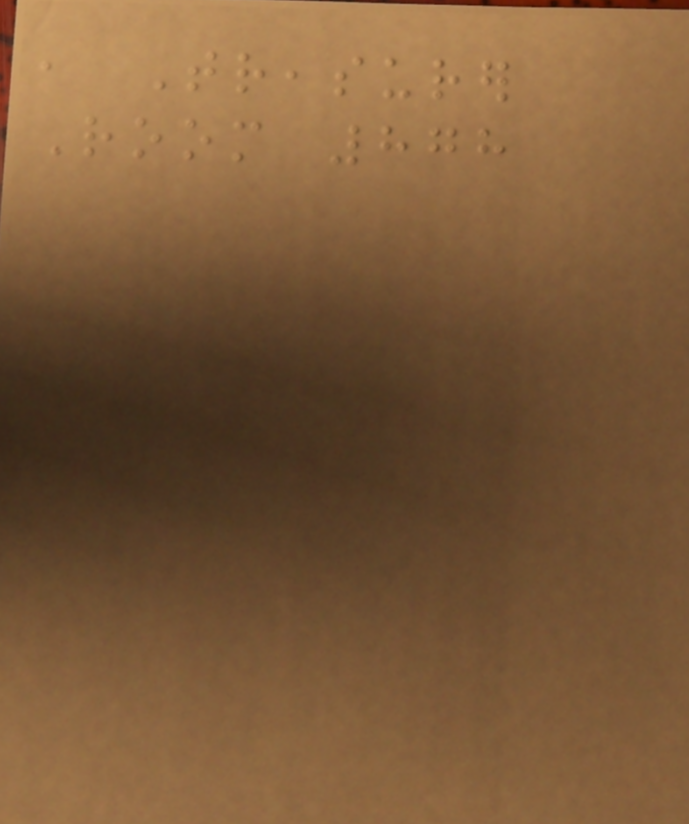, Treasurer
Room 878
